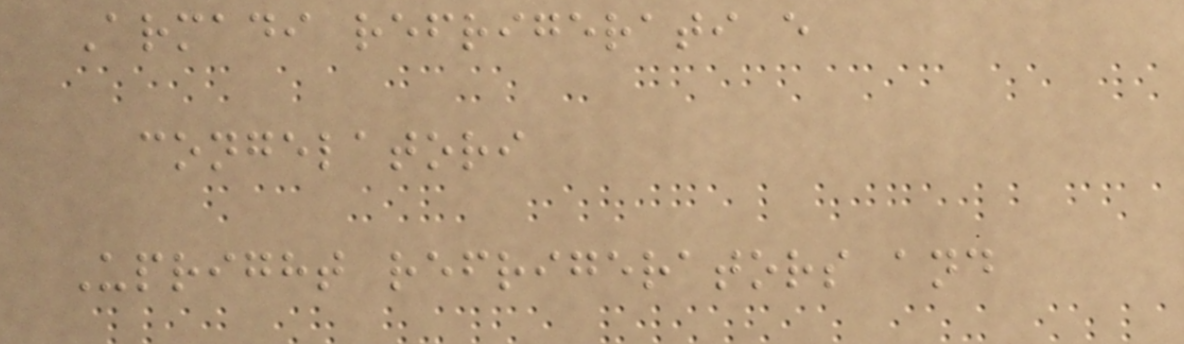Armadi refrigerati e
congelatori
Upright refrigerators and
